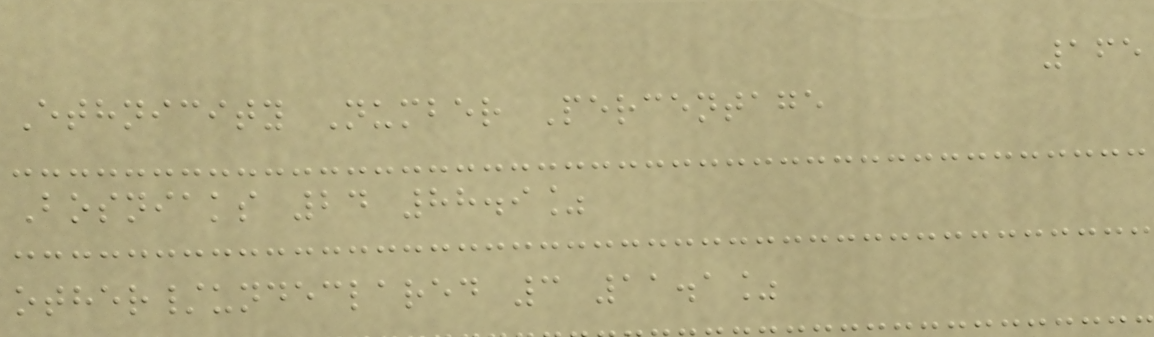165
Ethnicity Number Percentage
Bosniaks 24 88.9%
other/undeclared 3 11.1%
